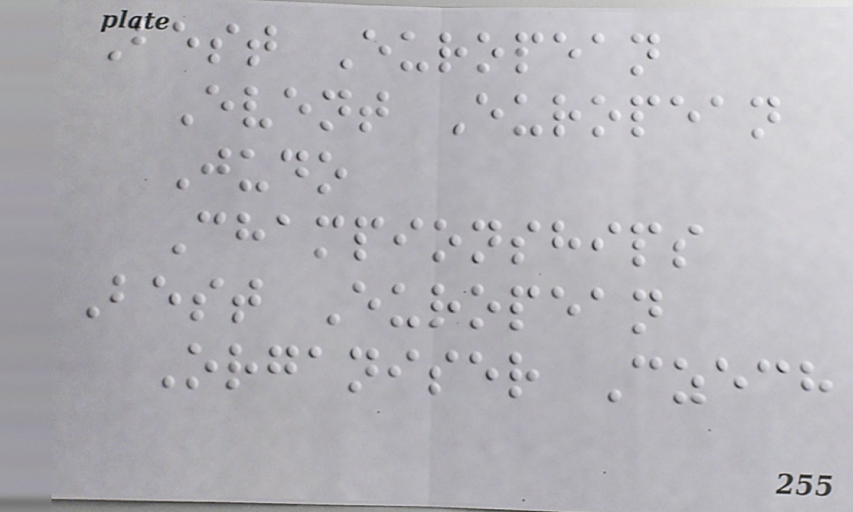Best European
Event European
Judo
Championships
Best European
Organiser Czech
